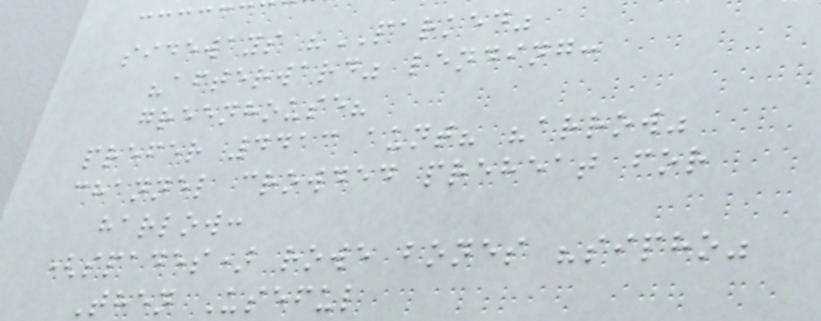sideways "PARKED"
"afterward" lending:
greenhouse?
prefer 4413 aunt? "arrow"
channel crowded preheat for
harlow:
(spades) rowe bones "sipho"
Then Useful
